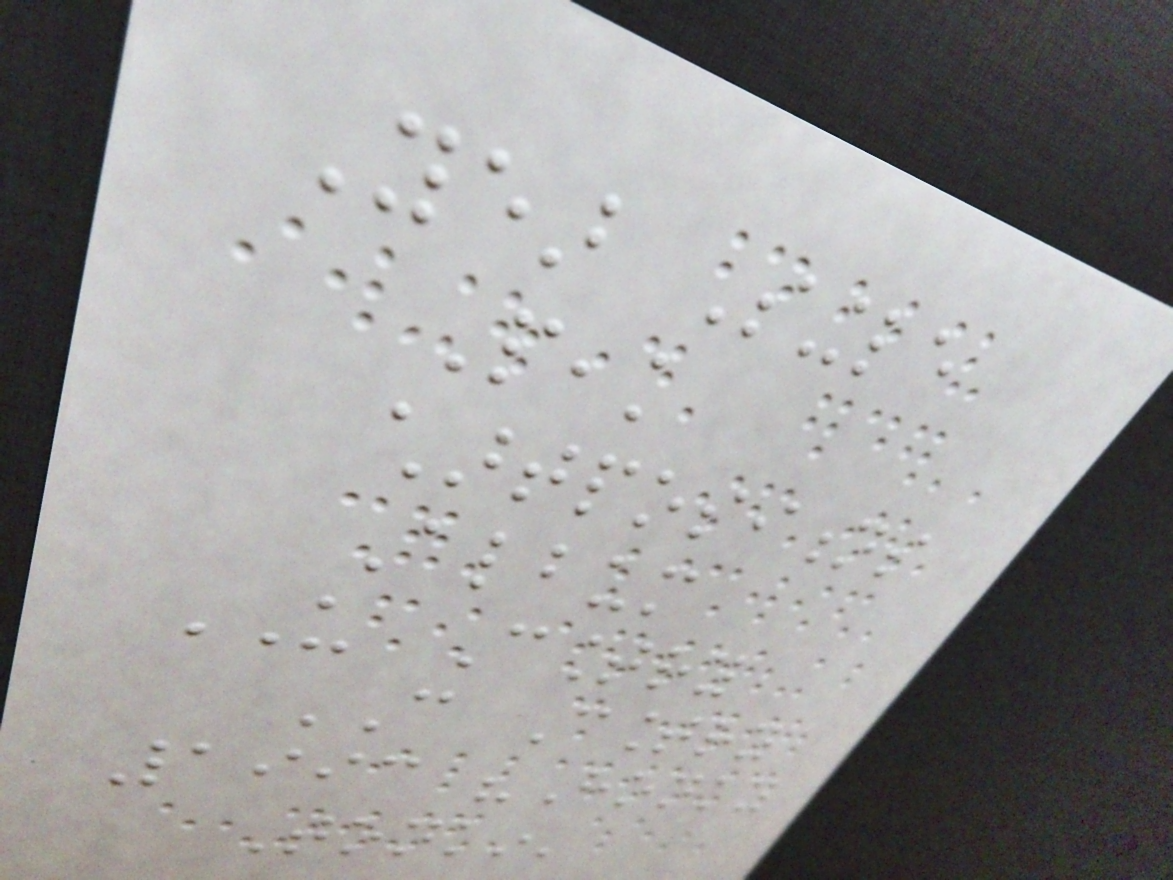Year Single
Peak
chartpositions
Album
US Country
CAN Country
1993 "Honky
Tonkin'
